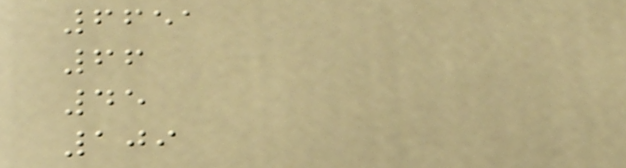6651
66
45
109
